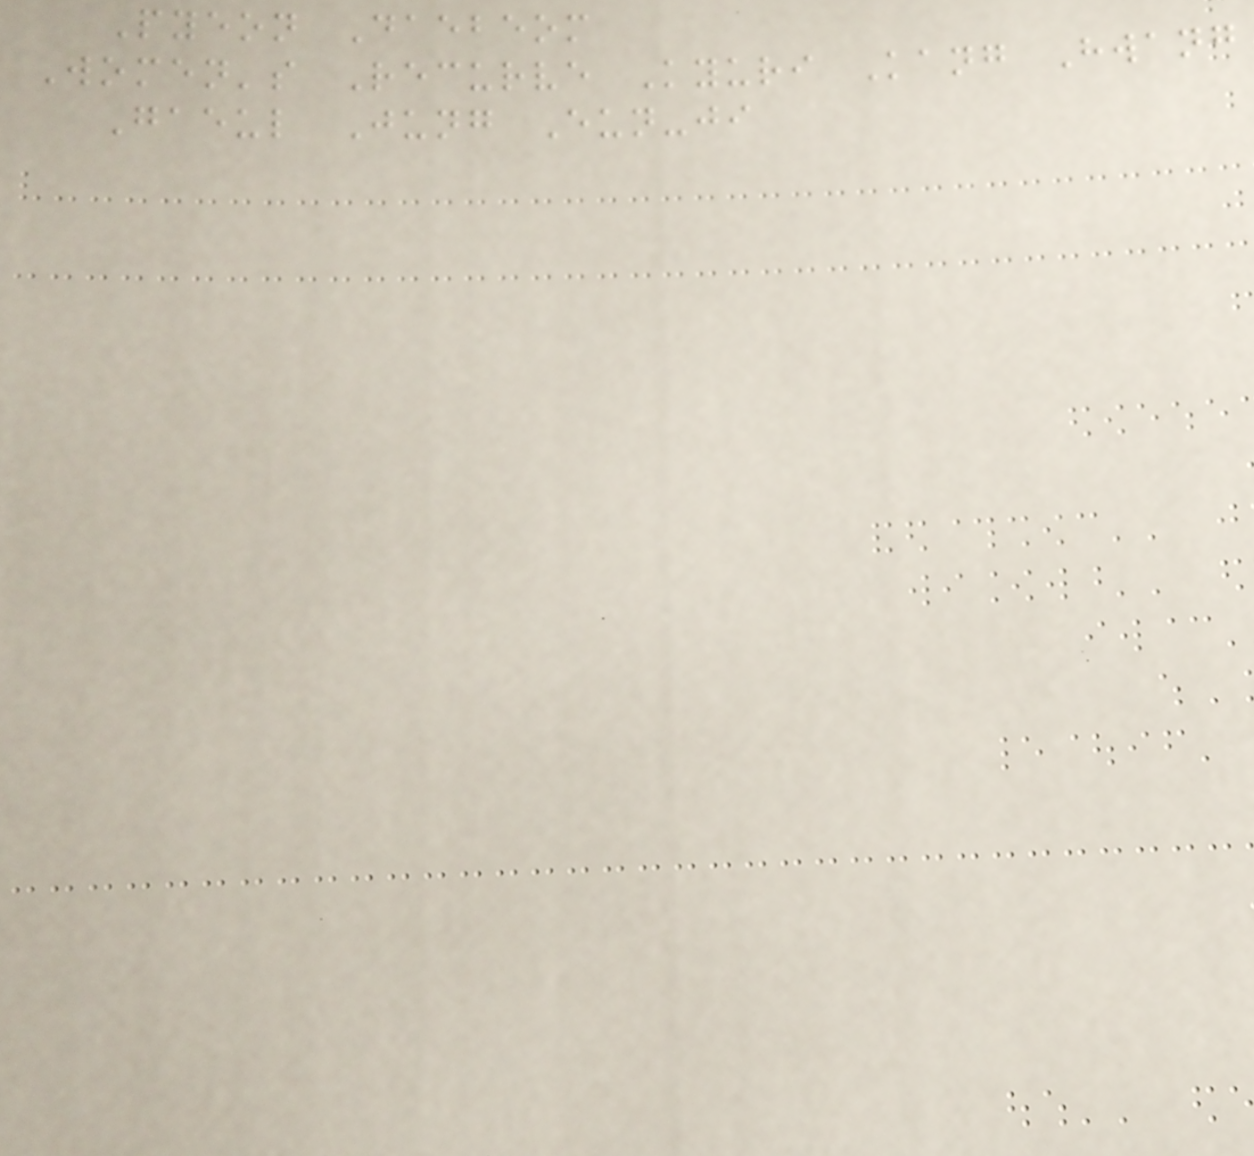Pyeon Daebeom
Women's Recurve Kyuri Kang Hwang
Gaeul Jung Eun-ji
